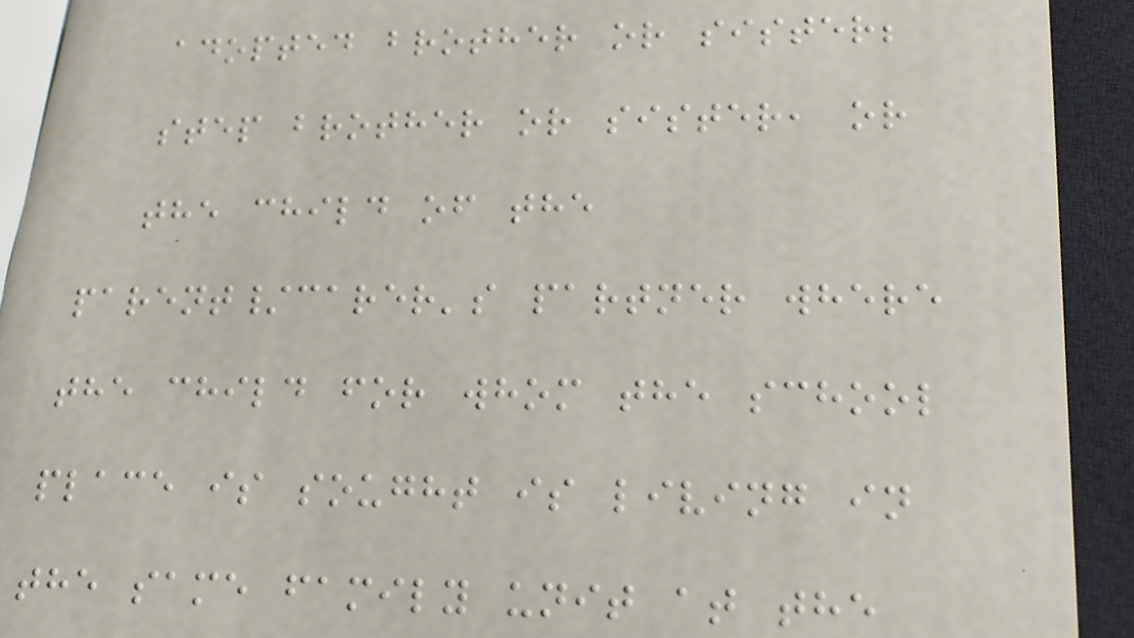adopted brother or sister;
step brother or sister, or
the child of the
parent/carer's partner where
the child for whom the school
place is sought is living in
the same family unit at the
